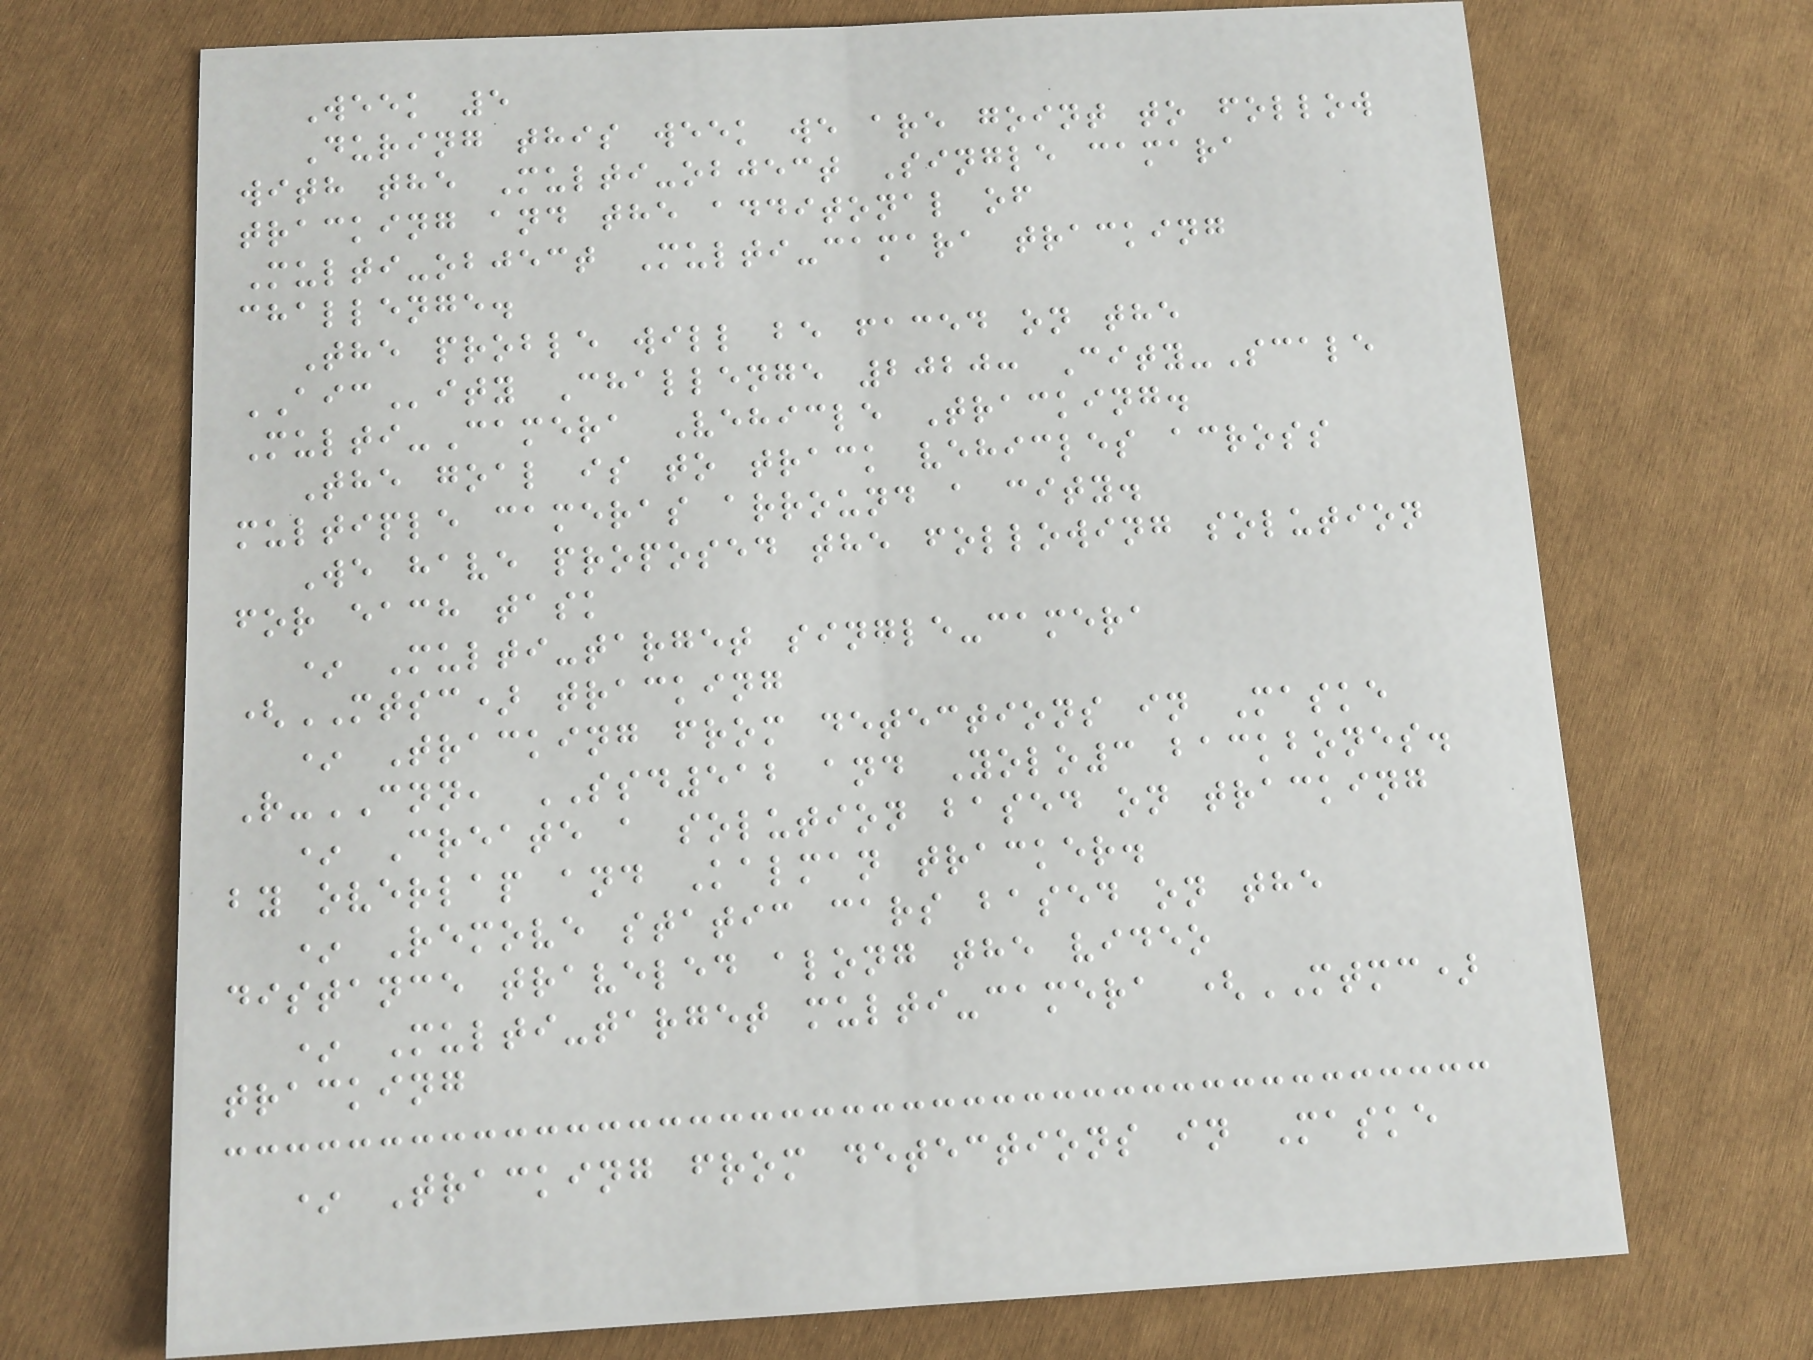Week 5
During this week we are goint to follow
with the Multi-object Single camara
tracking and the additonal of
Multi-object Multi-camara tracking
challenge.
The proble will be faced on the
AICity Challenge 2020: City-Scale
Multi-Camera Vehicle Tracking.
The goal is to track vehicles across
multiple cameras arround a city.
We have proposed the following solution
for each task
* Multi-target single-camera
(MTSC) tracking
* Tracking from detections in Maske
R-CNN, SSD512 and Yolo3 backbones.
* Create a solution based on tracking
by overlap and Kalman tracker.
* Remove static cars based on the
distance traveled along the video
* Multi-target multi-camera (MTMC)
tracking
* Tracking from detections in Maske
